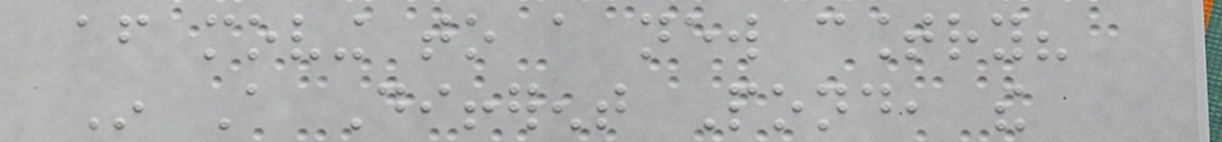after moving to a new country?
In A Different Pond, the
